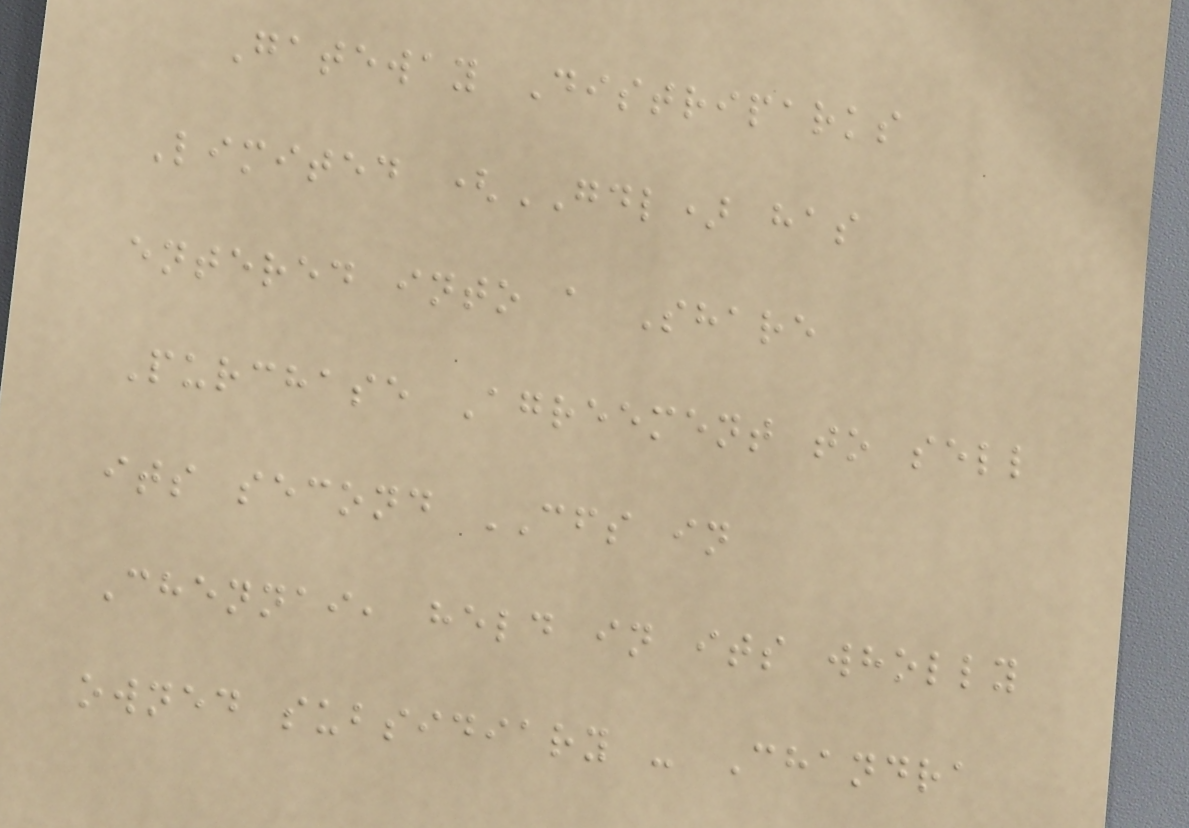Gateway Distriparks
Limited (GDL) has
entered into a Share
Purchase Agreement to sell
its second CFS in
Chennai, held in its wholly
owned subsidiary - Chandra
